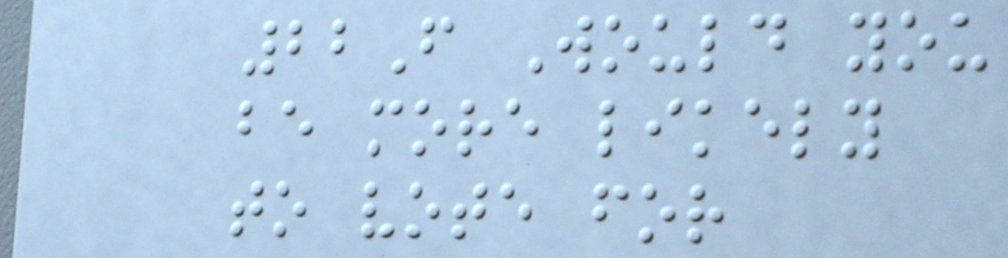22F Would you
be more likely
to vote for
